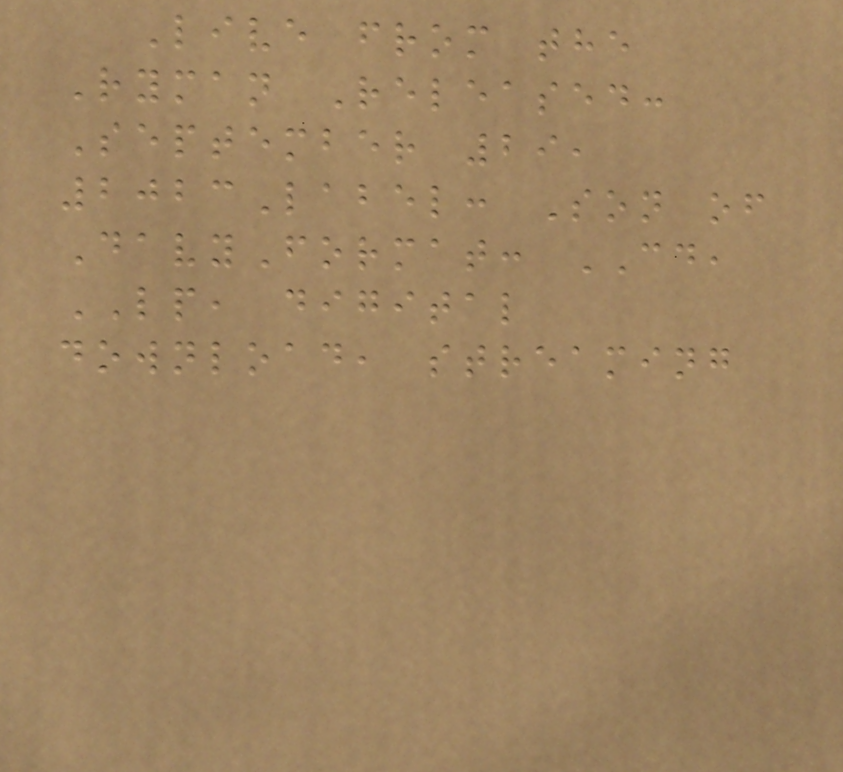Live from the
Ryman Released:
September 29,
2023Label: Son of
DavyFormat: CD,
LP, digital
download, streaming
